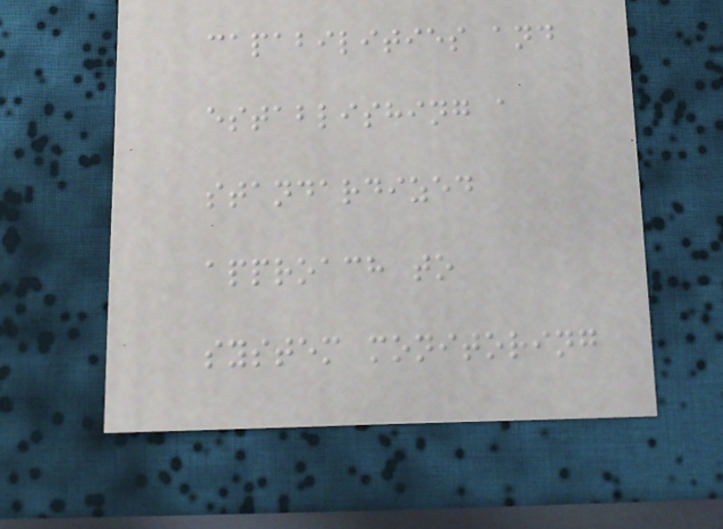capabilities and
establishing a
standardized
approach to
system monitoring
